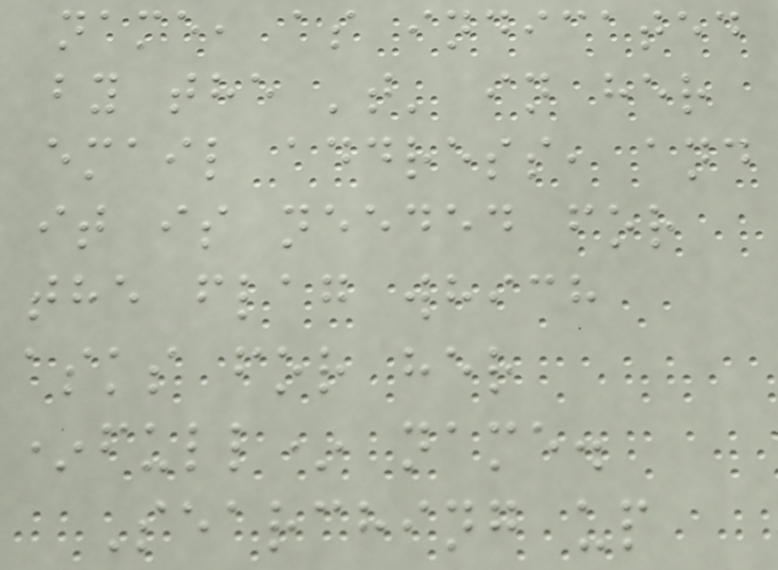name, as indicated
by the 't' in her
email address, and
it is needed for
the flag which
asks for her
*full* name.
Searching up
